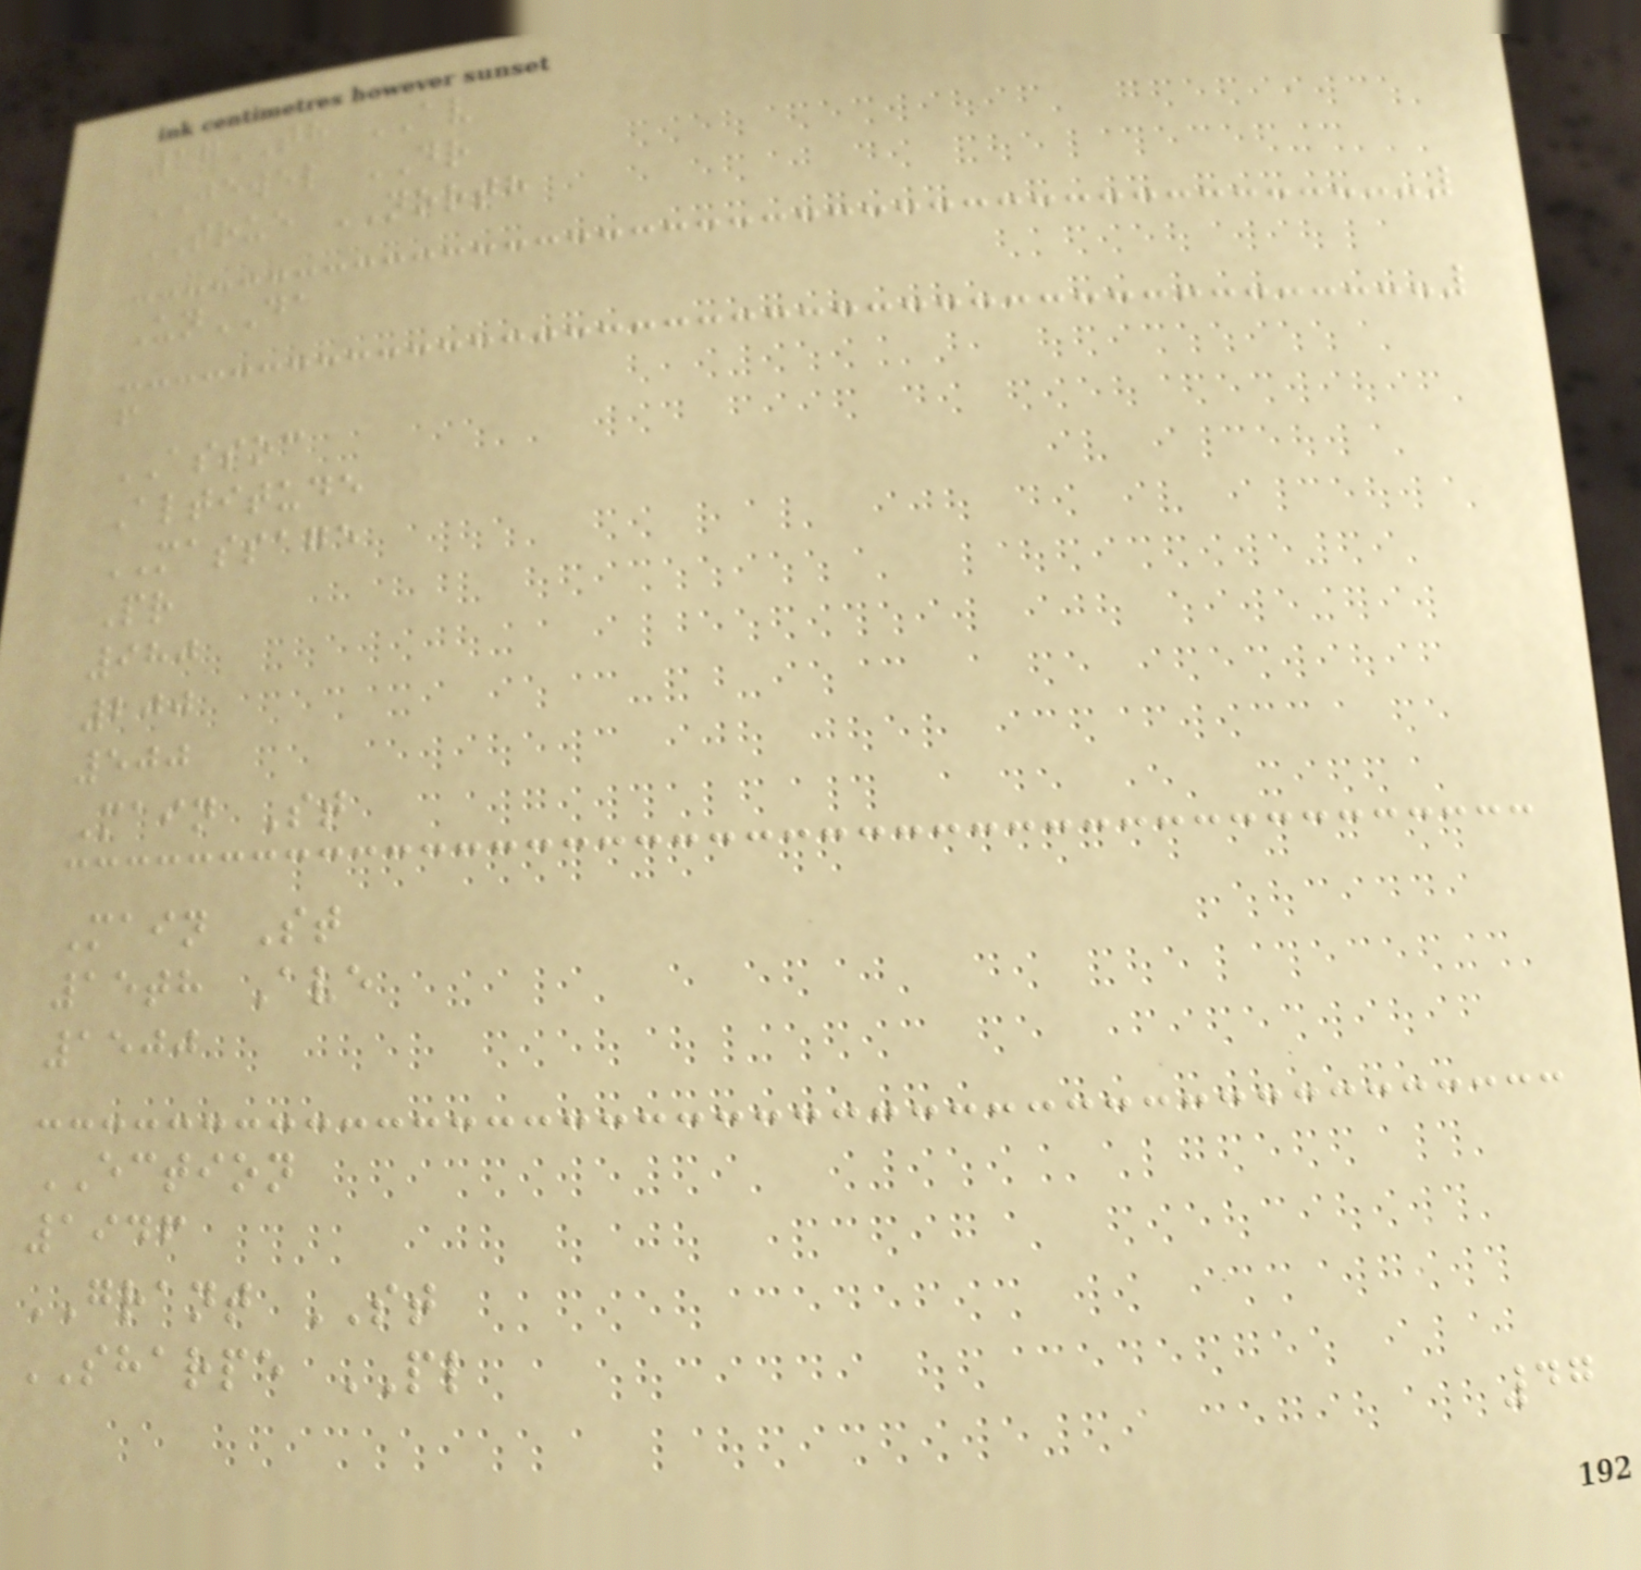17TH AV
JEWEL DR
TRUE NORTH
UnDA
f
ASSOC
Altitude
MASSAGE
Pr
980
200
500
Main St
Main St
15th Ave
1500
ECTION
1946
GRANT ST
SHARPE PL
47
